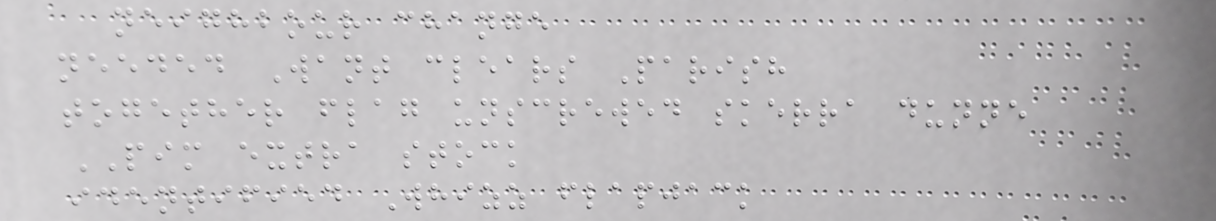neighbour change
needed Want clears Parish
together flag unscrewed skerra dunne
PIM extra stock
identified Whizz flapjack
